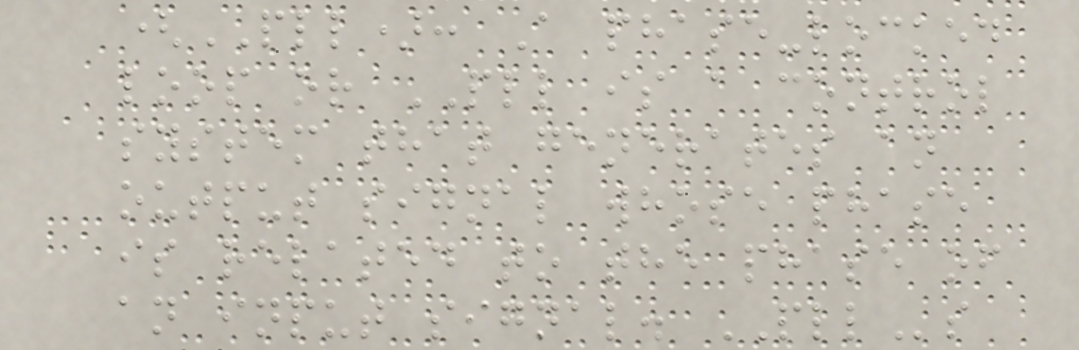(PLL): A phase-locked
loop or PLL is a control
system that generates an
output signal whose phase
is related to the phase of
an input signal. PLLs
